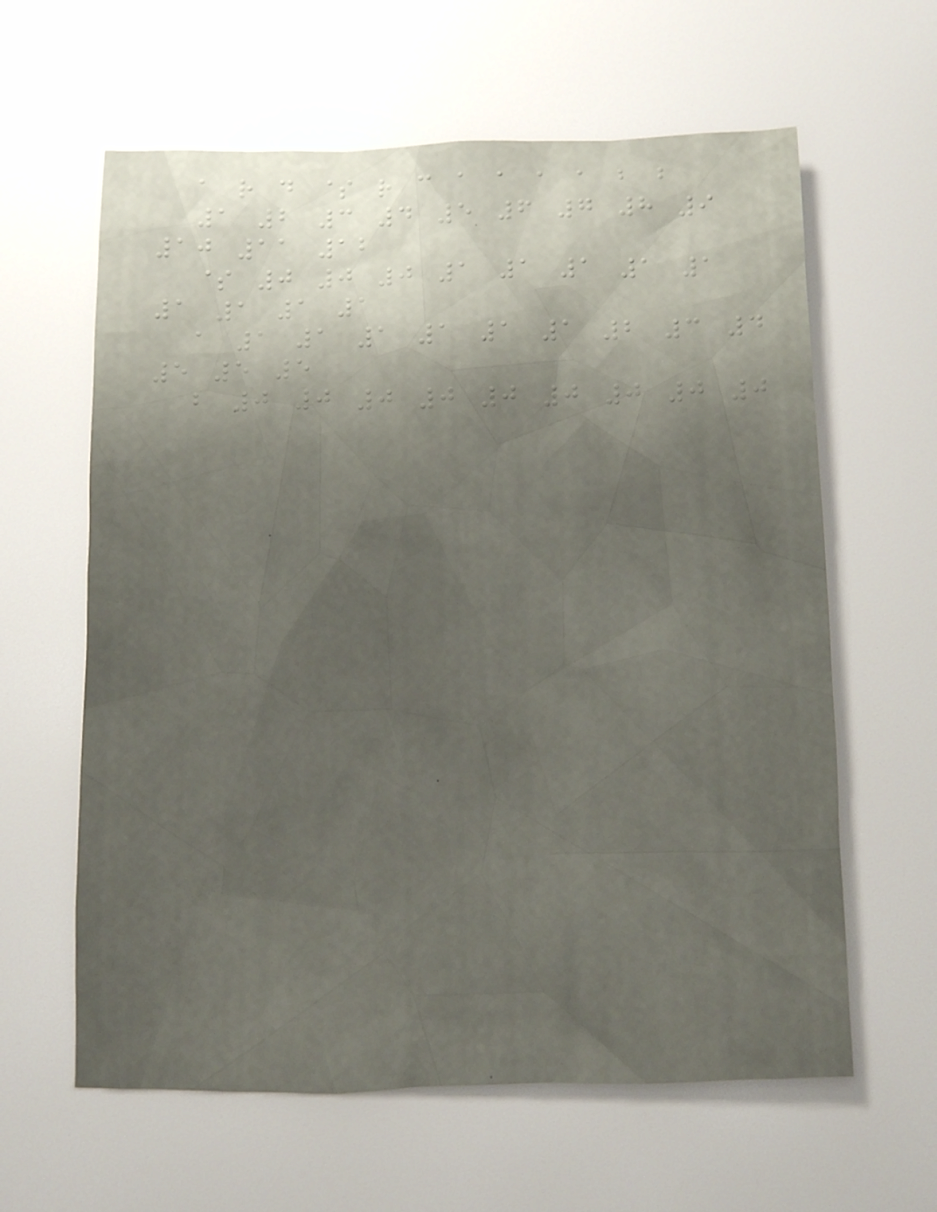a r d $ r c a a a a b b
1 2 3 4 5 6 7 8 9
10 11 12
$ 0 0 0 1 1 1 1 1
1 1 1 1
a 1 1 1 1 1 1 2 3 4
5 5 5
b 0 0 0 0 0 0 0 0 0
